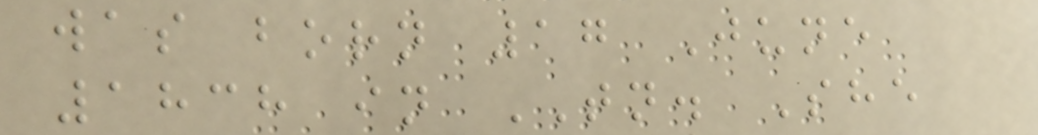was born 17 June
1838 in TN. She
